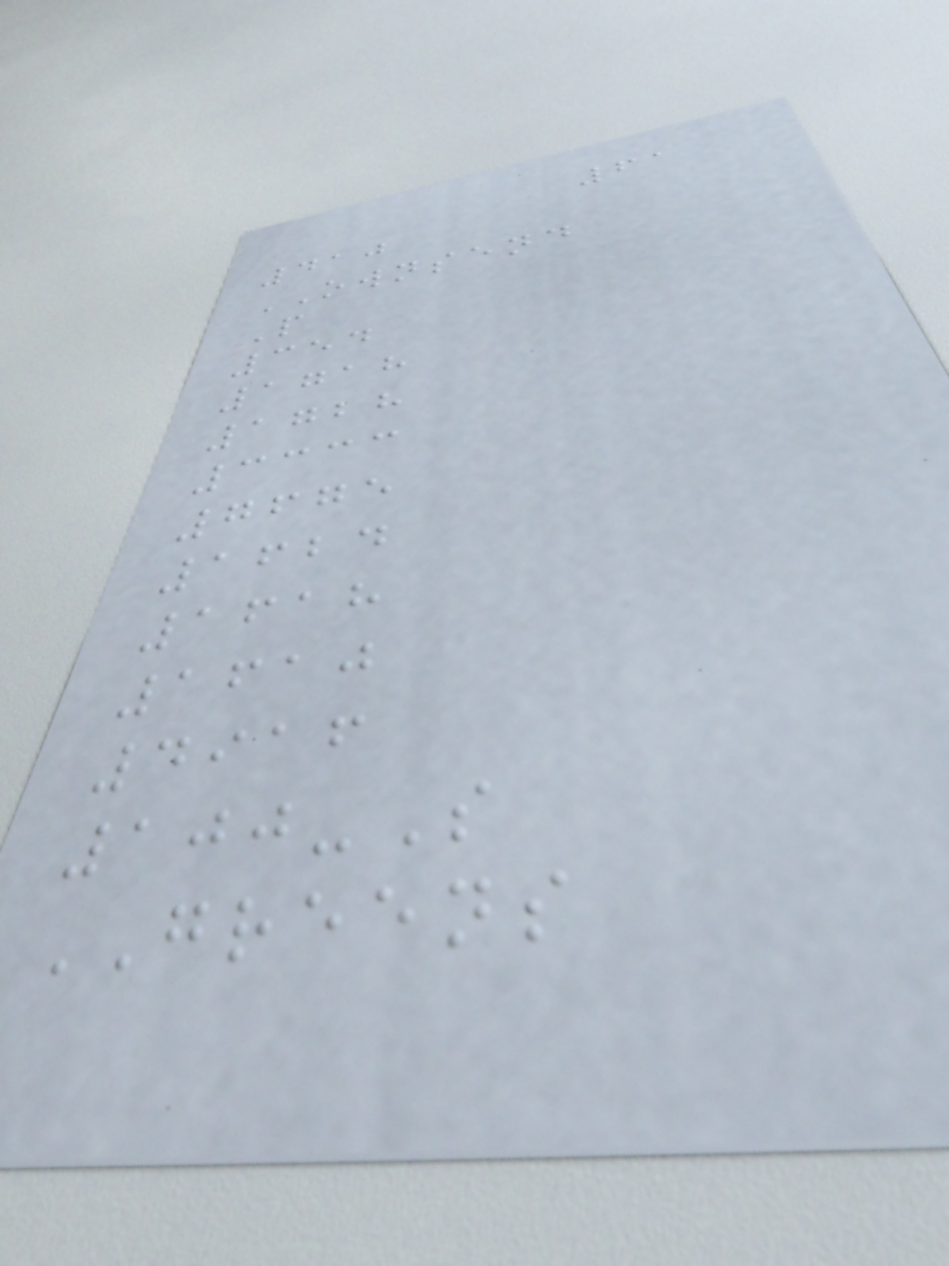61
410
OWNSEND
P
354
1718
1728
3333
7675
1624
1618
1610
4916
100-S
GREENS
